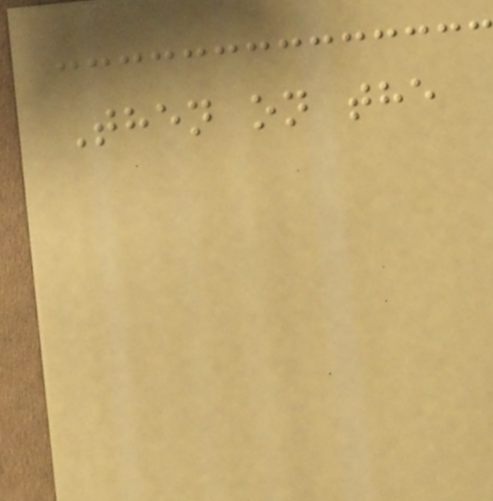Then on the
